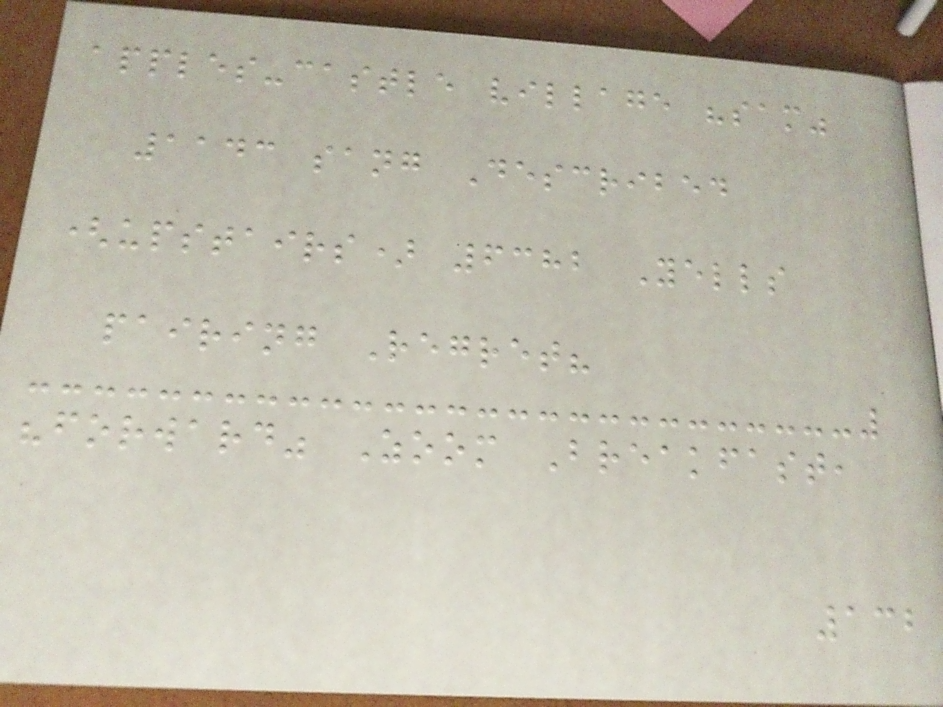apples-castle village "sam"
1143 sang Described
(upstairs) 6382 Yells
pairing Regret?
"forward" Zoom Breakfast,
132
